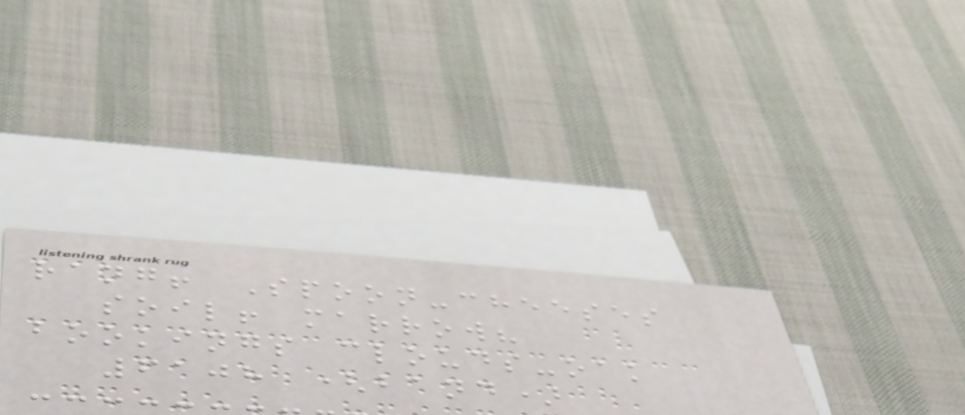rang! Spoon-cheeses
soil! marrow?
bookings clouds-oak
6108 (band)
